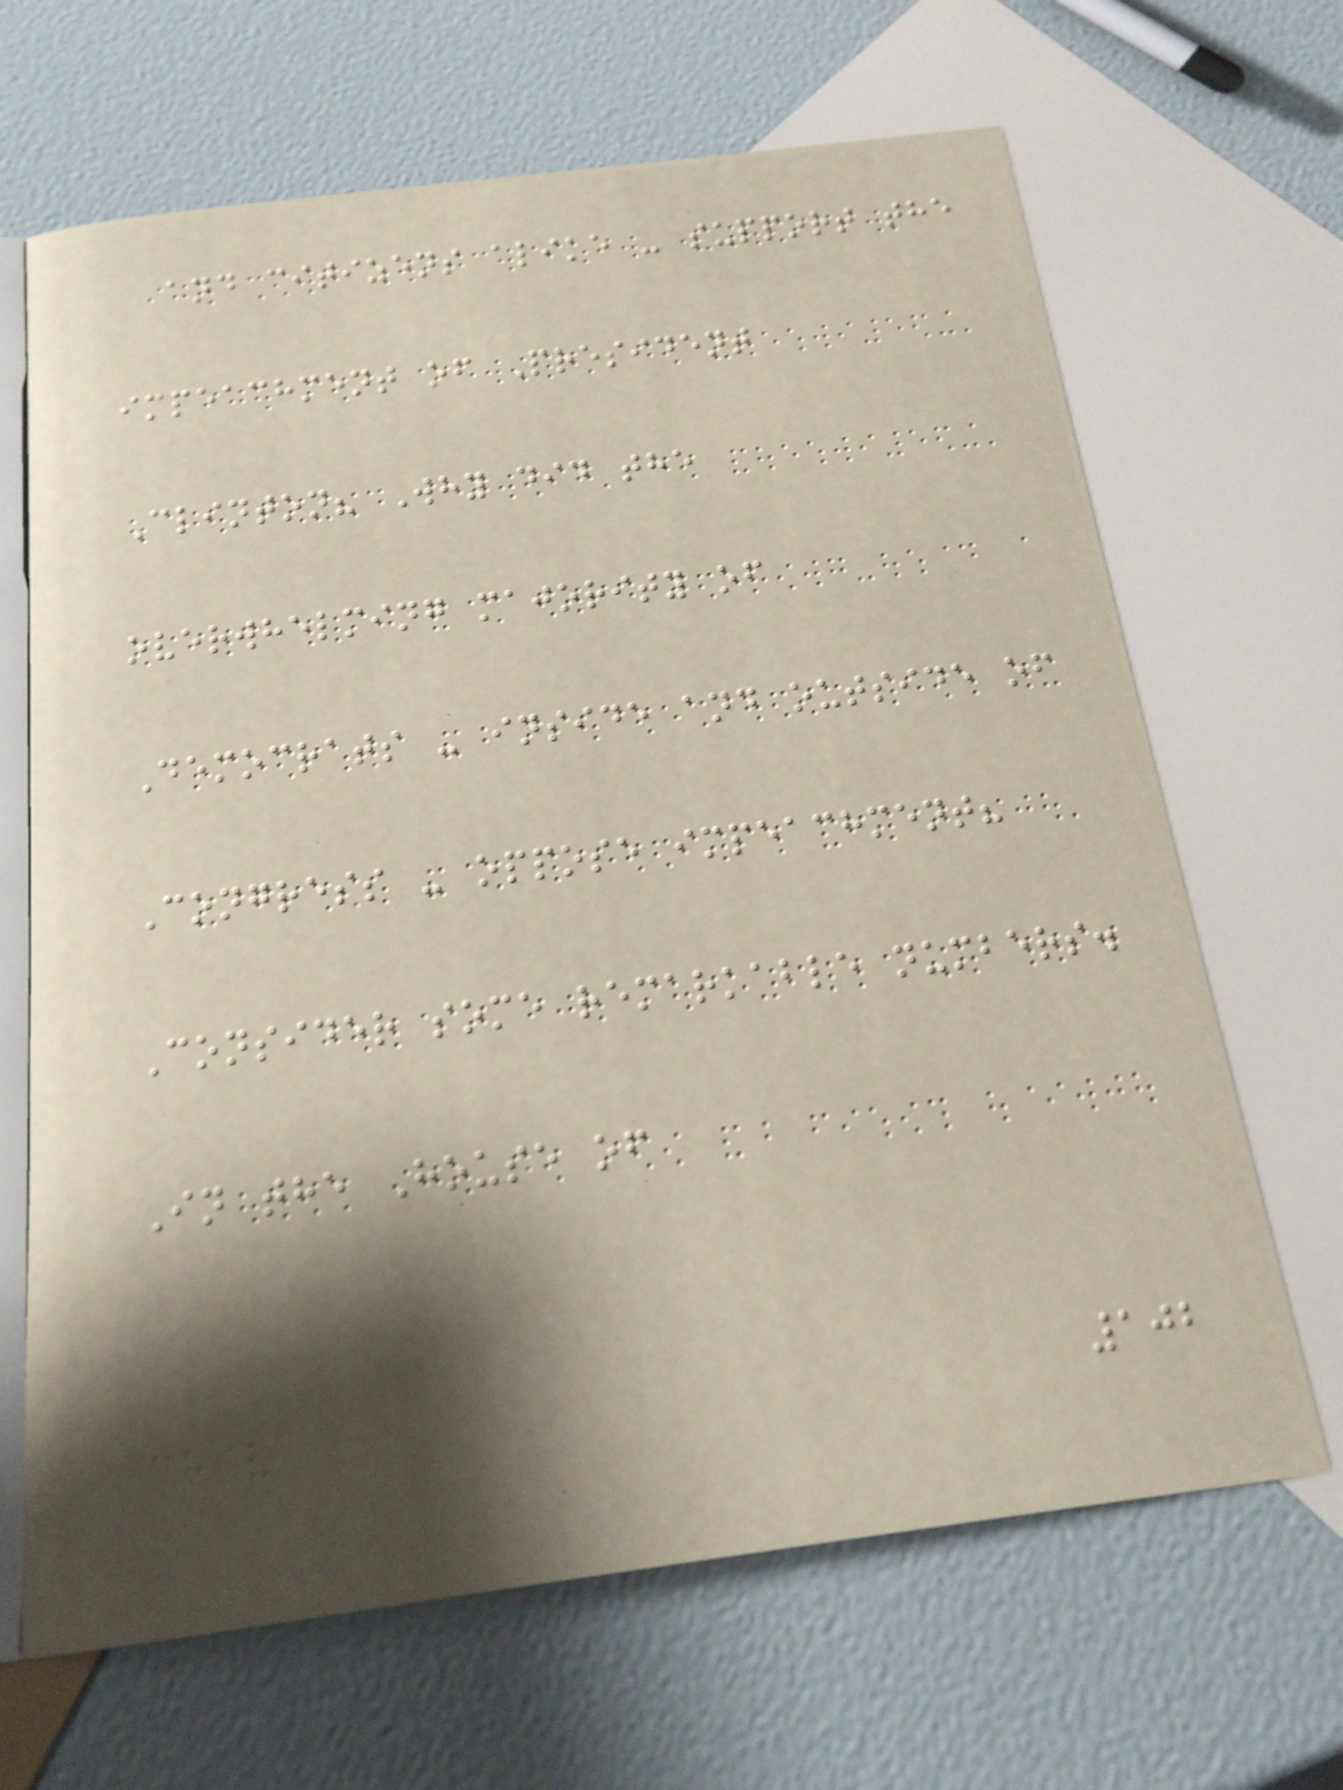and citizens alike - support the
impeachment of President
Clinton? Why did the
overwhelming majority of
Democrats - inside and outside of
Congress - oppose impeachment?
Consider some remarkable numbers.
In the House of
102
